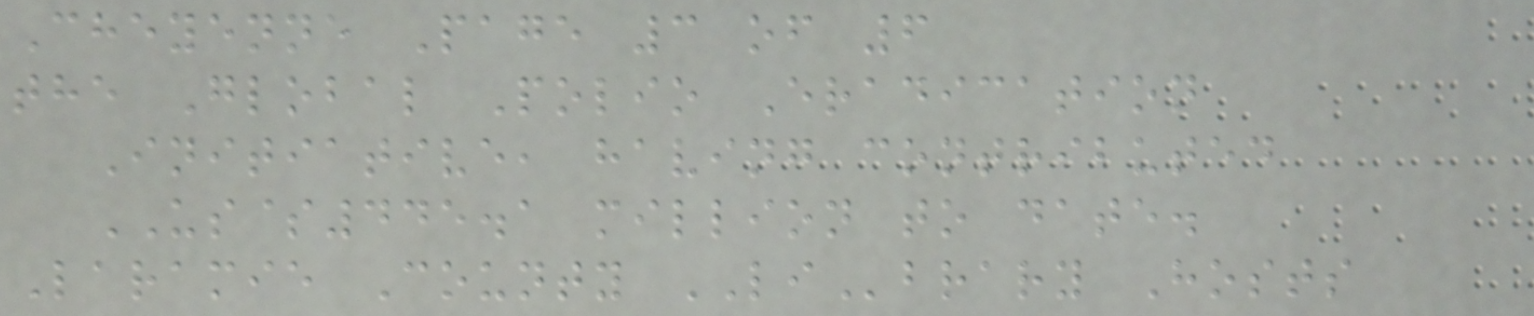Cheyenne Page 3 of 6
the Global Polio Eradication
Initiative, having contributed
US$445.1 million to date.
Laramie County LIbrary Hosts
